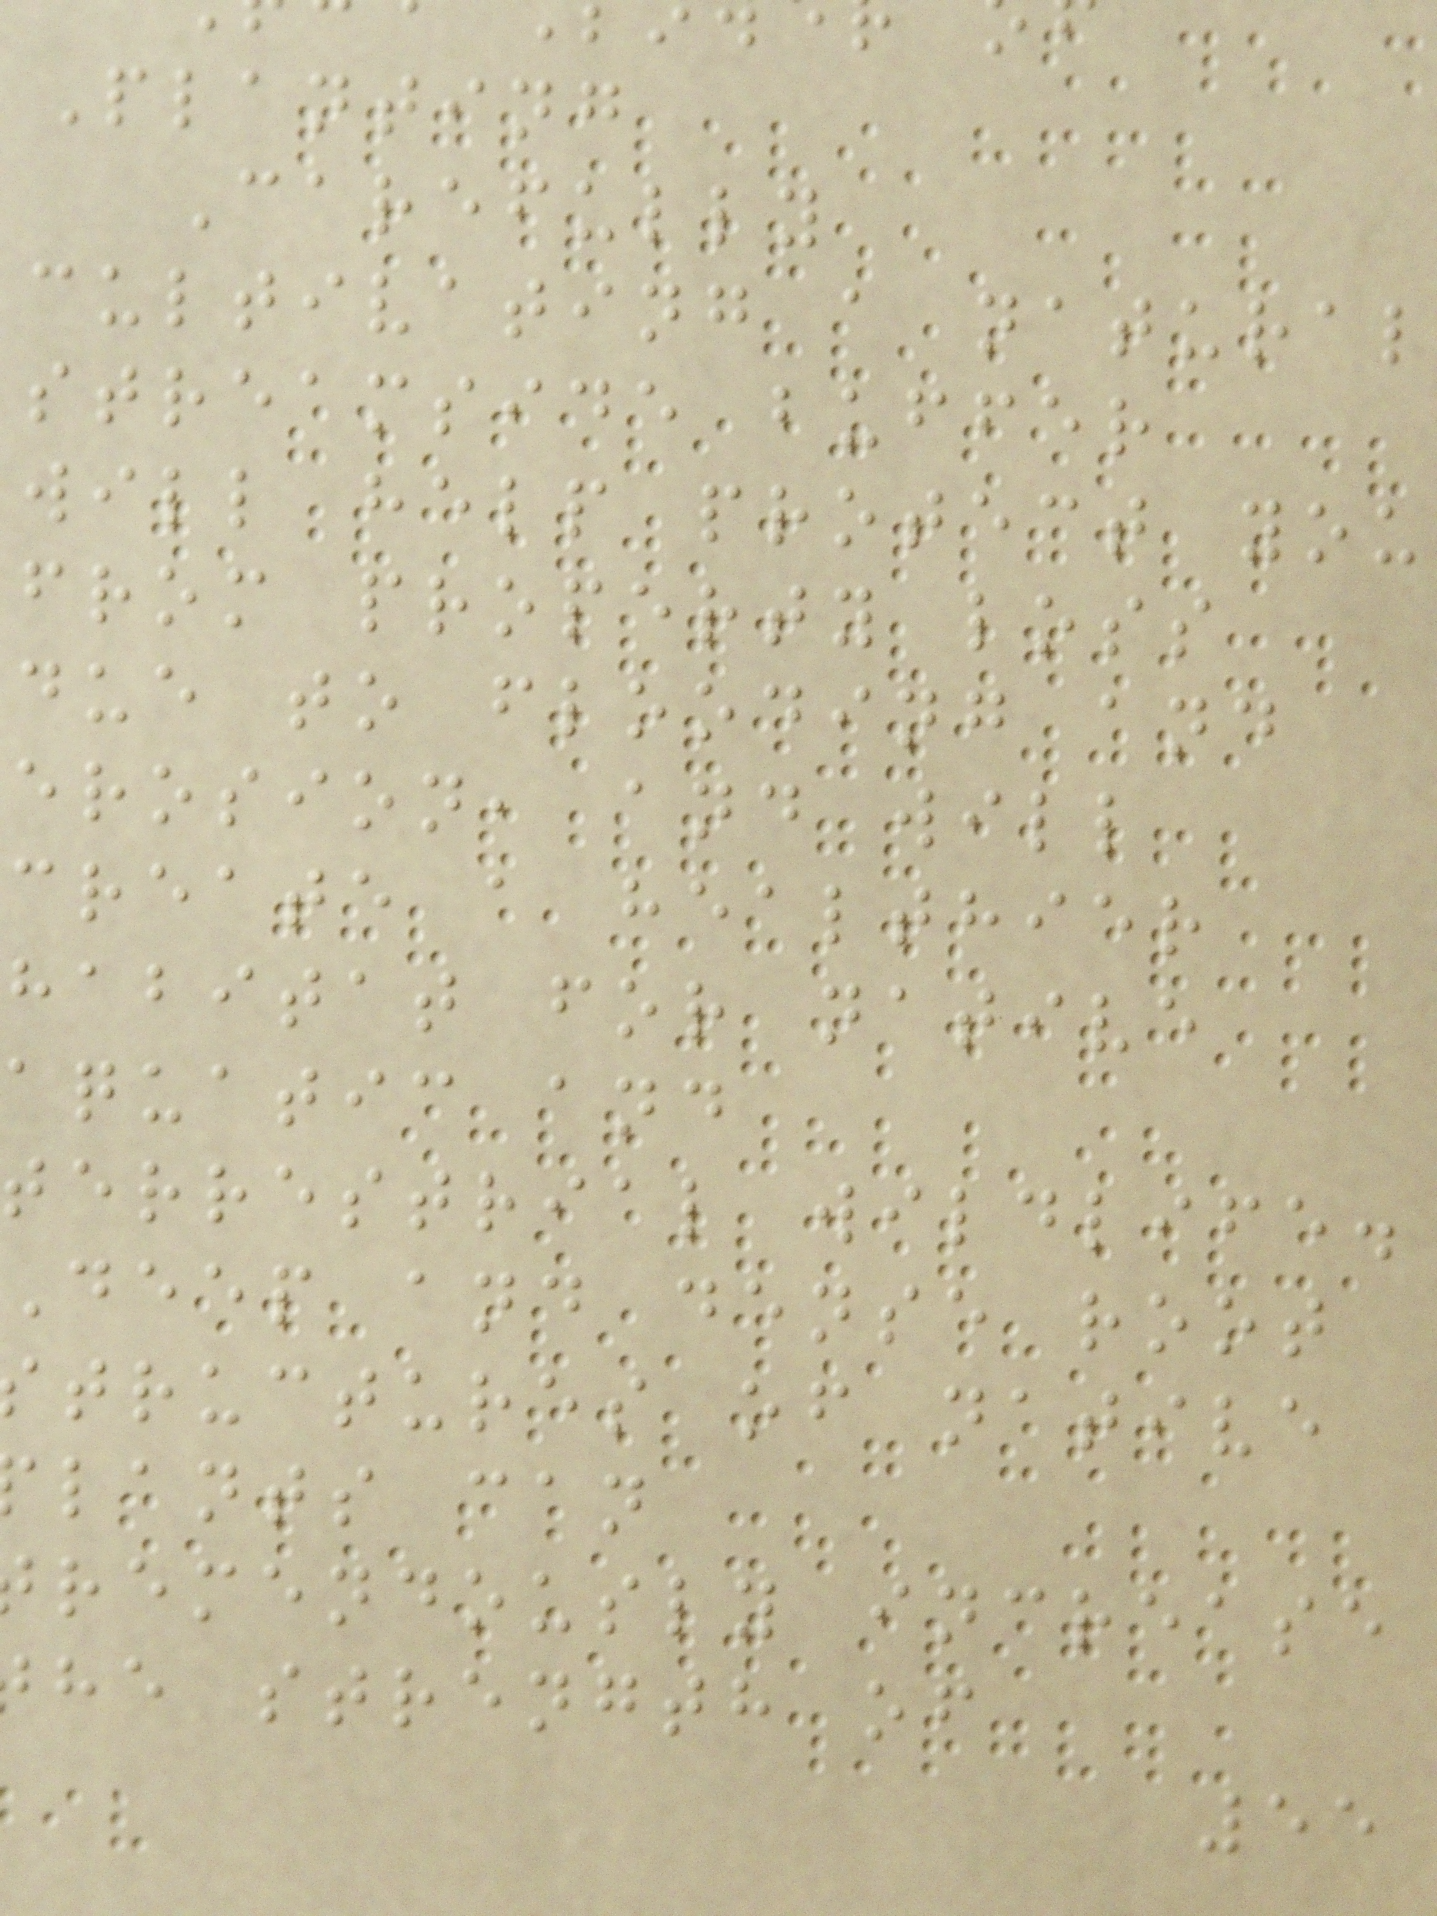Planting
Carefully
cultivating a natural
streamside buffer
will help protect you
from property loss
due to flooding and
erosion, and will
create a healthier
habitat for native
aquatic and
terrestrial wildlife.
Deep and dense root
tructures of native
lants can
remendously increase
he strength of
55
